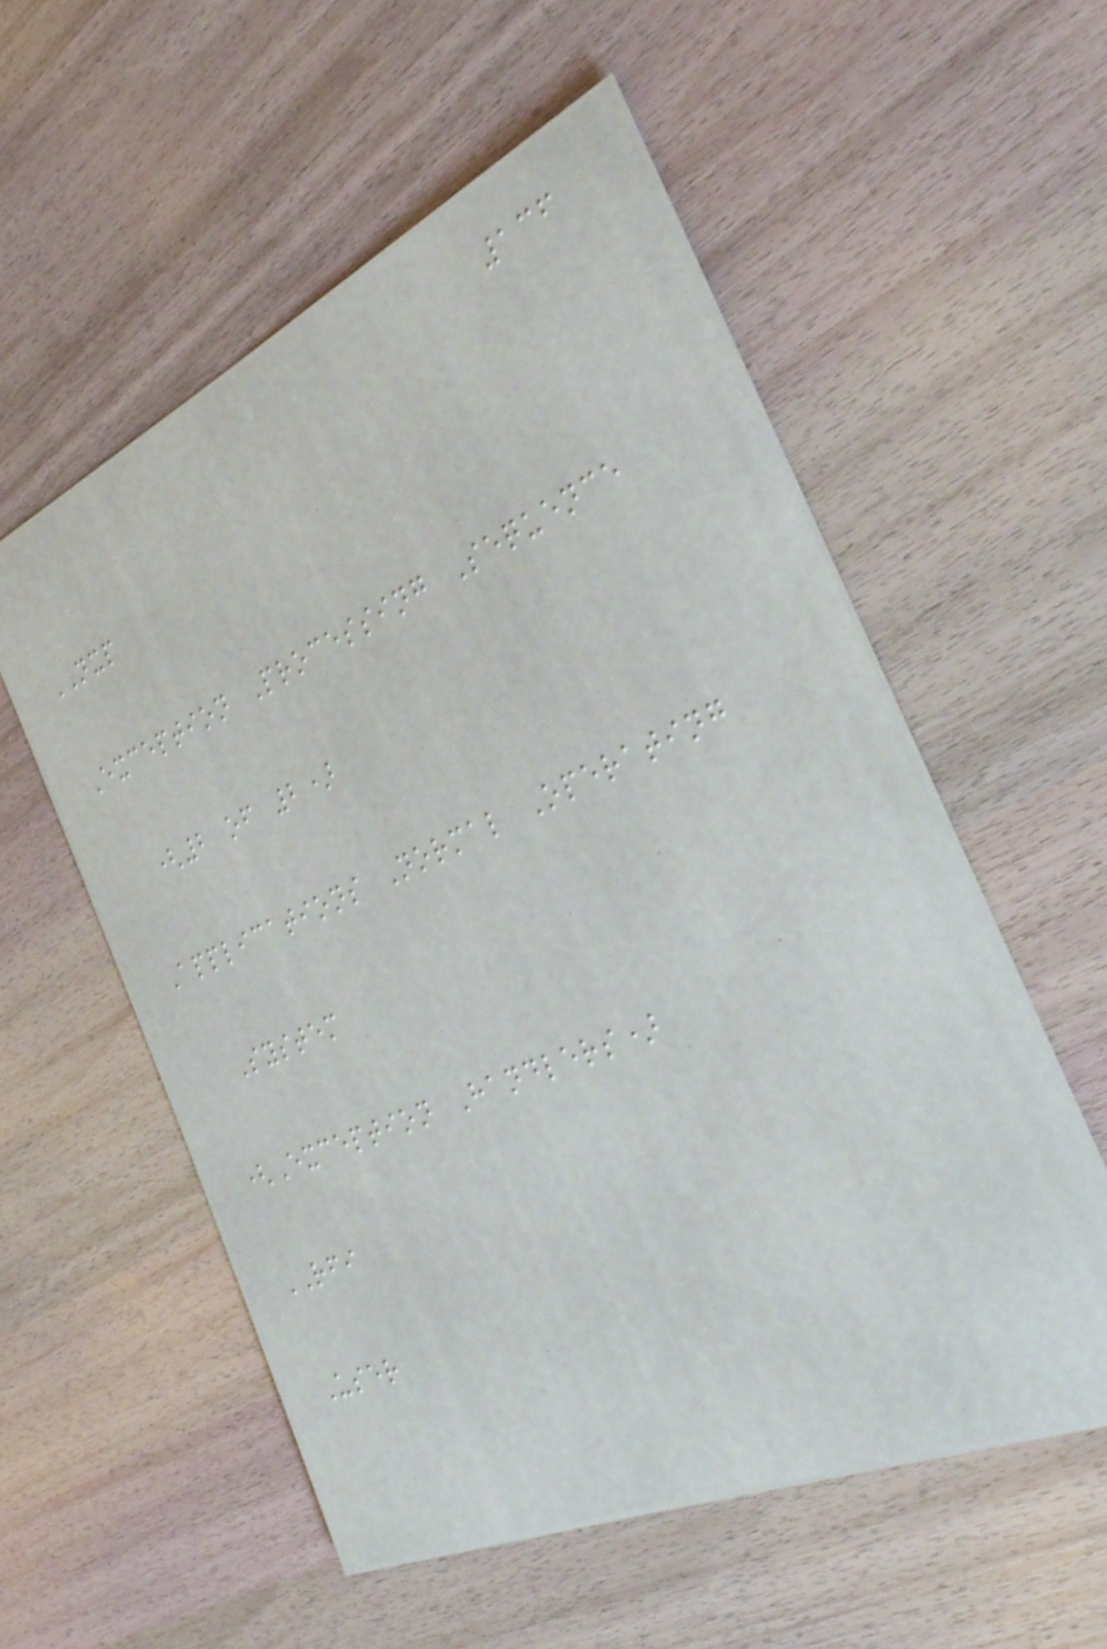136
NXP
Exception Processing Sequence
(2 of 2)
Applications Normal Operating
System
(Exception Handlers)
RFI
User
